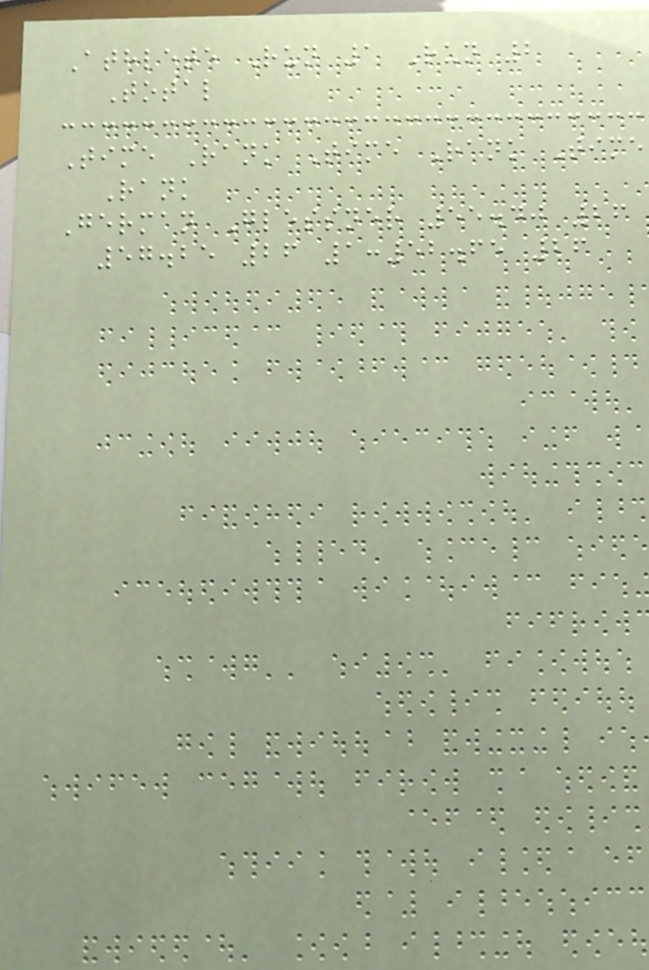Athlete Run 1 Run 2
Total
Time Rank Time Rank Time
Rank
German Glessner 55.40 26
57.25 26 1:52.65 26
